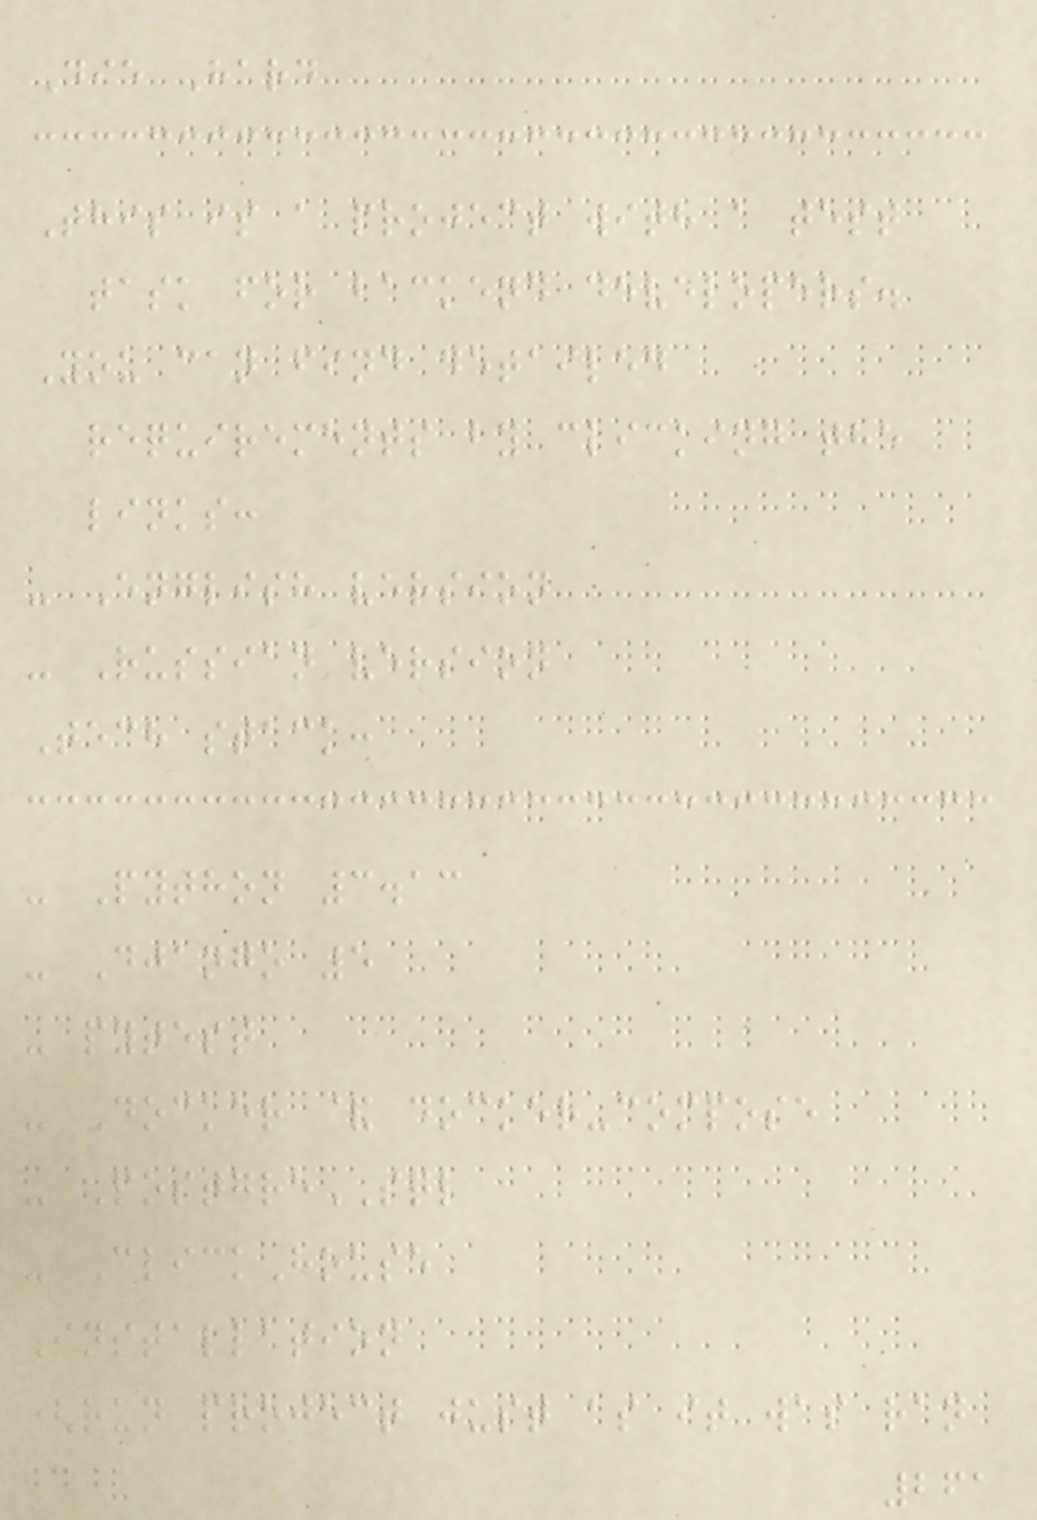Die Hard
This is a project with a test
task for backend developers.
You can find detailed
requirements by clicking the
links:
- English version
- Russian version
Tech stack:
- Python 3.13
- Django 5
- pytest
- Docker & docker-compose
- PostgreSQL
- ClickHouse
Installation
(run project just as it was ran
261
